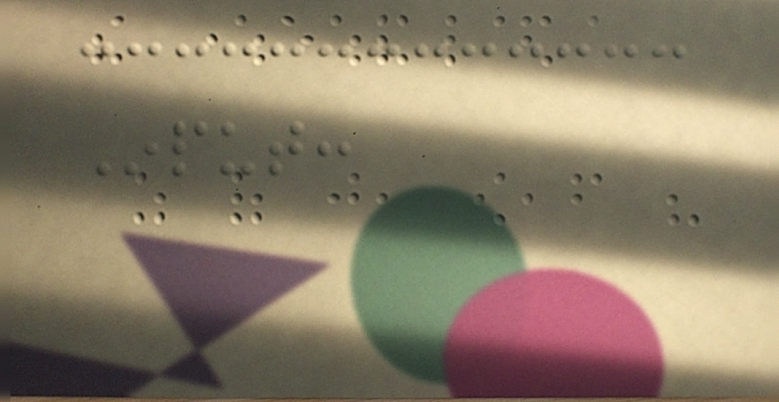Input:
